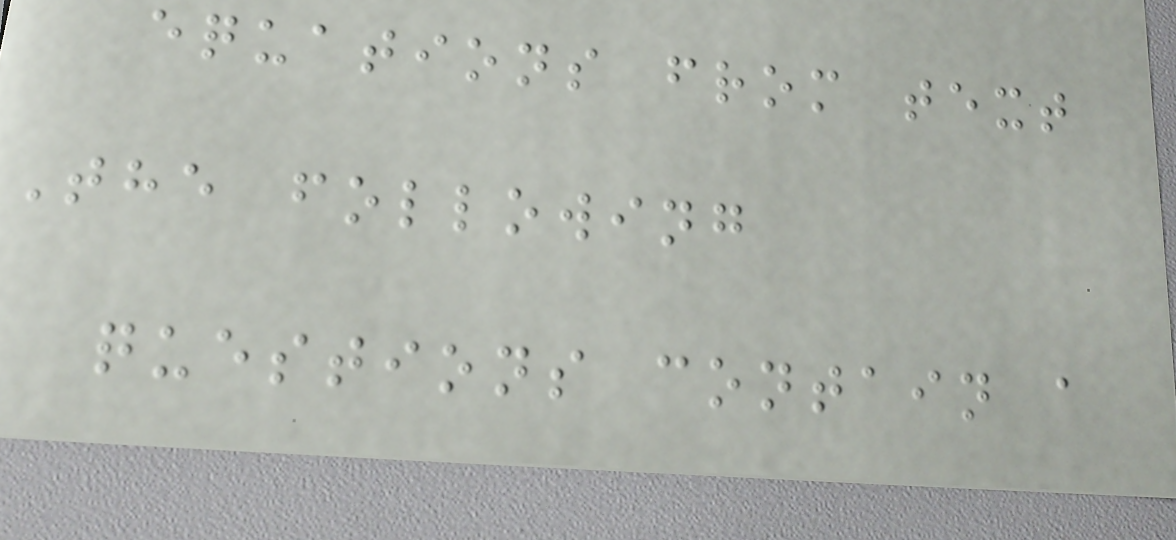equations from text
The following
questions contain a
